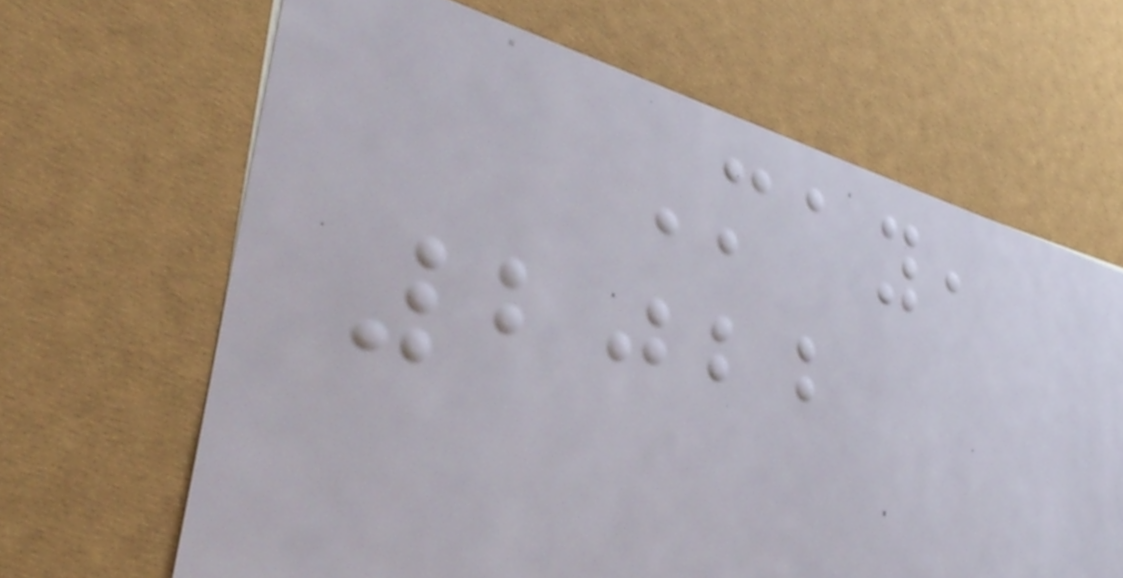May,
2022
